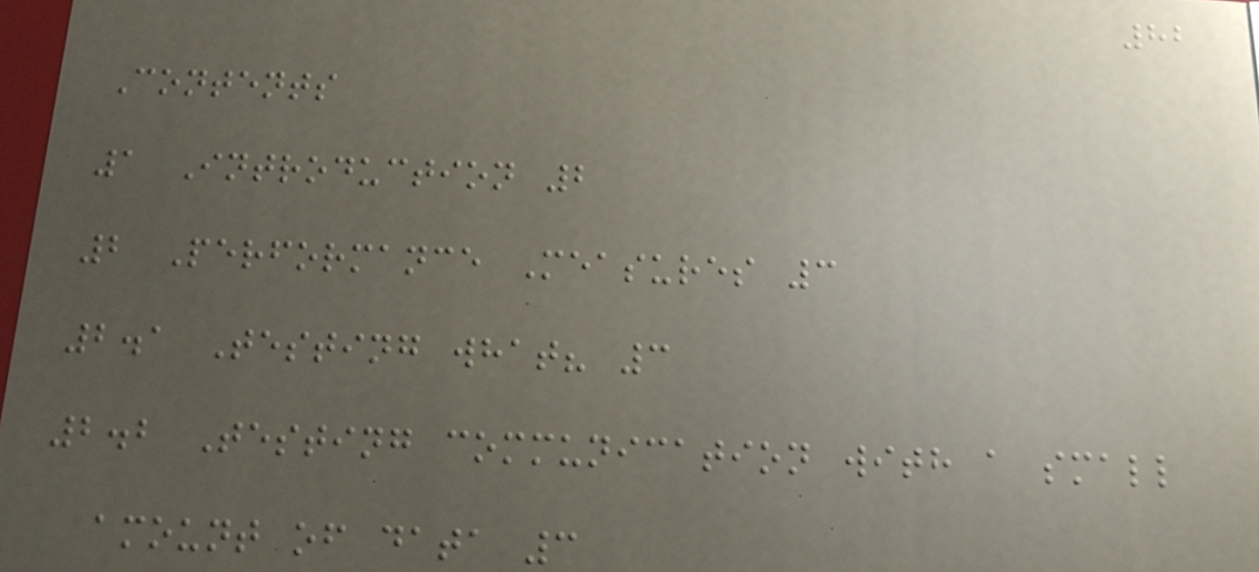82
Contents
1 Introduction 2
2 Performance Measures 3
2.1 Testing what? 3
2.2 Testing communication with a small
amount of data 3
